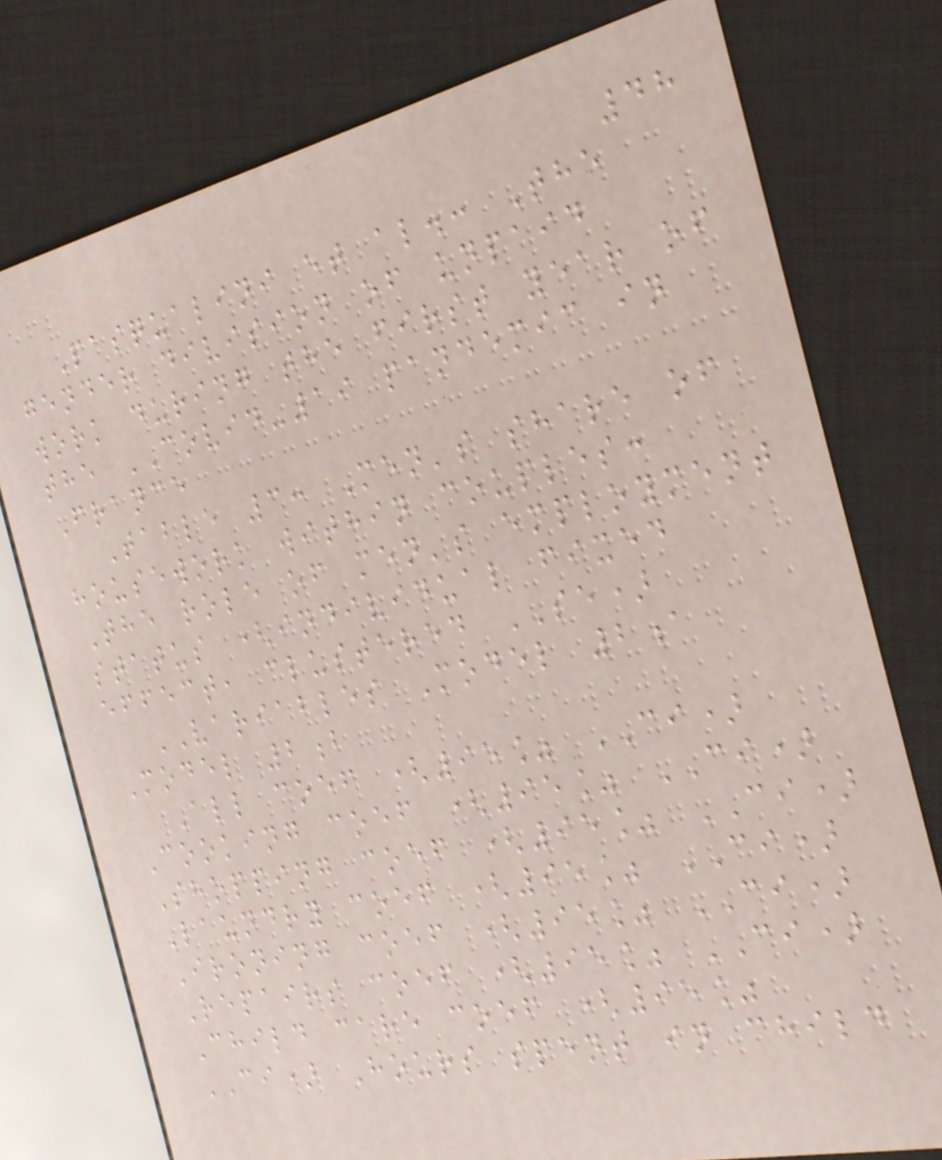48
Pasqualini et al.: The
gender division of unpaid
work during the first year of
the COVID-19 pandemic in
France
Table 3: Men's share of
housework within couples:
The role of men's employment
status (individual fixed
effect, clustered SE)
VARIABLES Model 2a
Model 2b
All coef (95% CI)
Cooking coef (95% CI)
Shopping coef (95% CI)
Laundry coef (95% CI)
Ironing coef (95% CI)
Repairs coef (95% CI)
Child care coef (95%
CI) Hours spent in child
